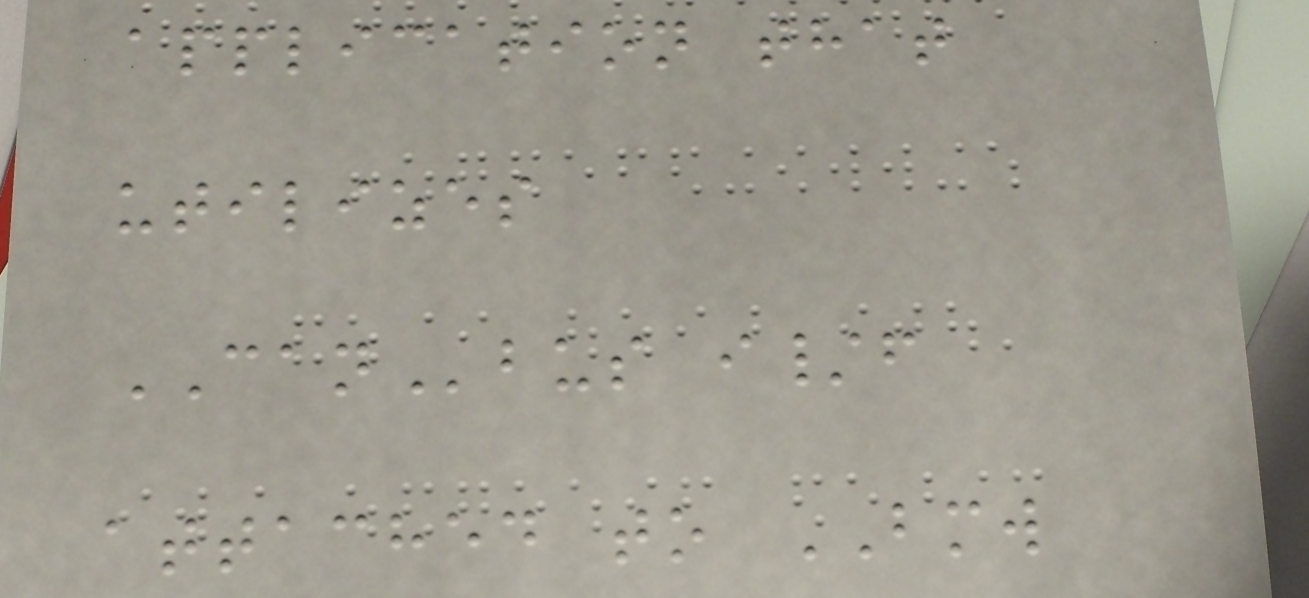application that
utilizes
CANbus i/f
attached to BMW
